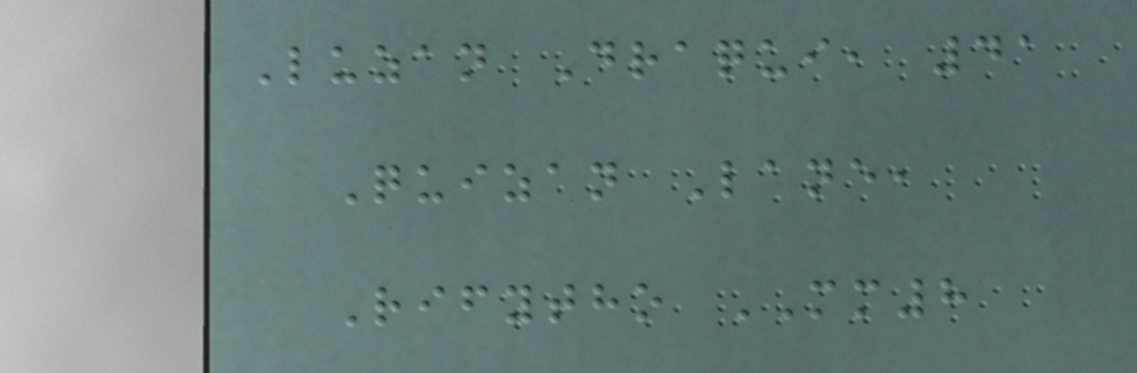Luzan Draqui, 41
Quizan Lane,
Rifytho MM8
